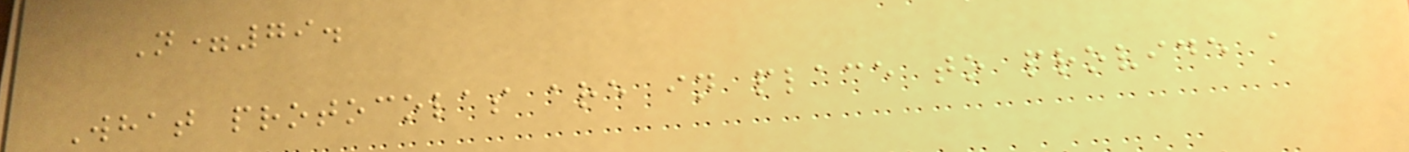N=79.
What protocolas are in place to provide a
